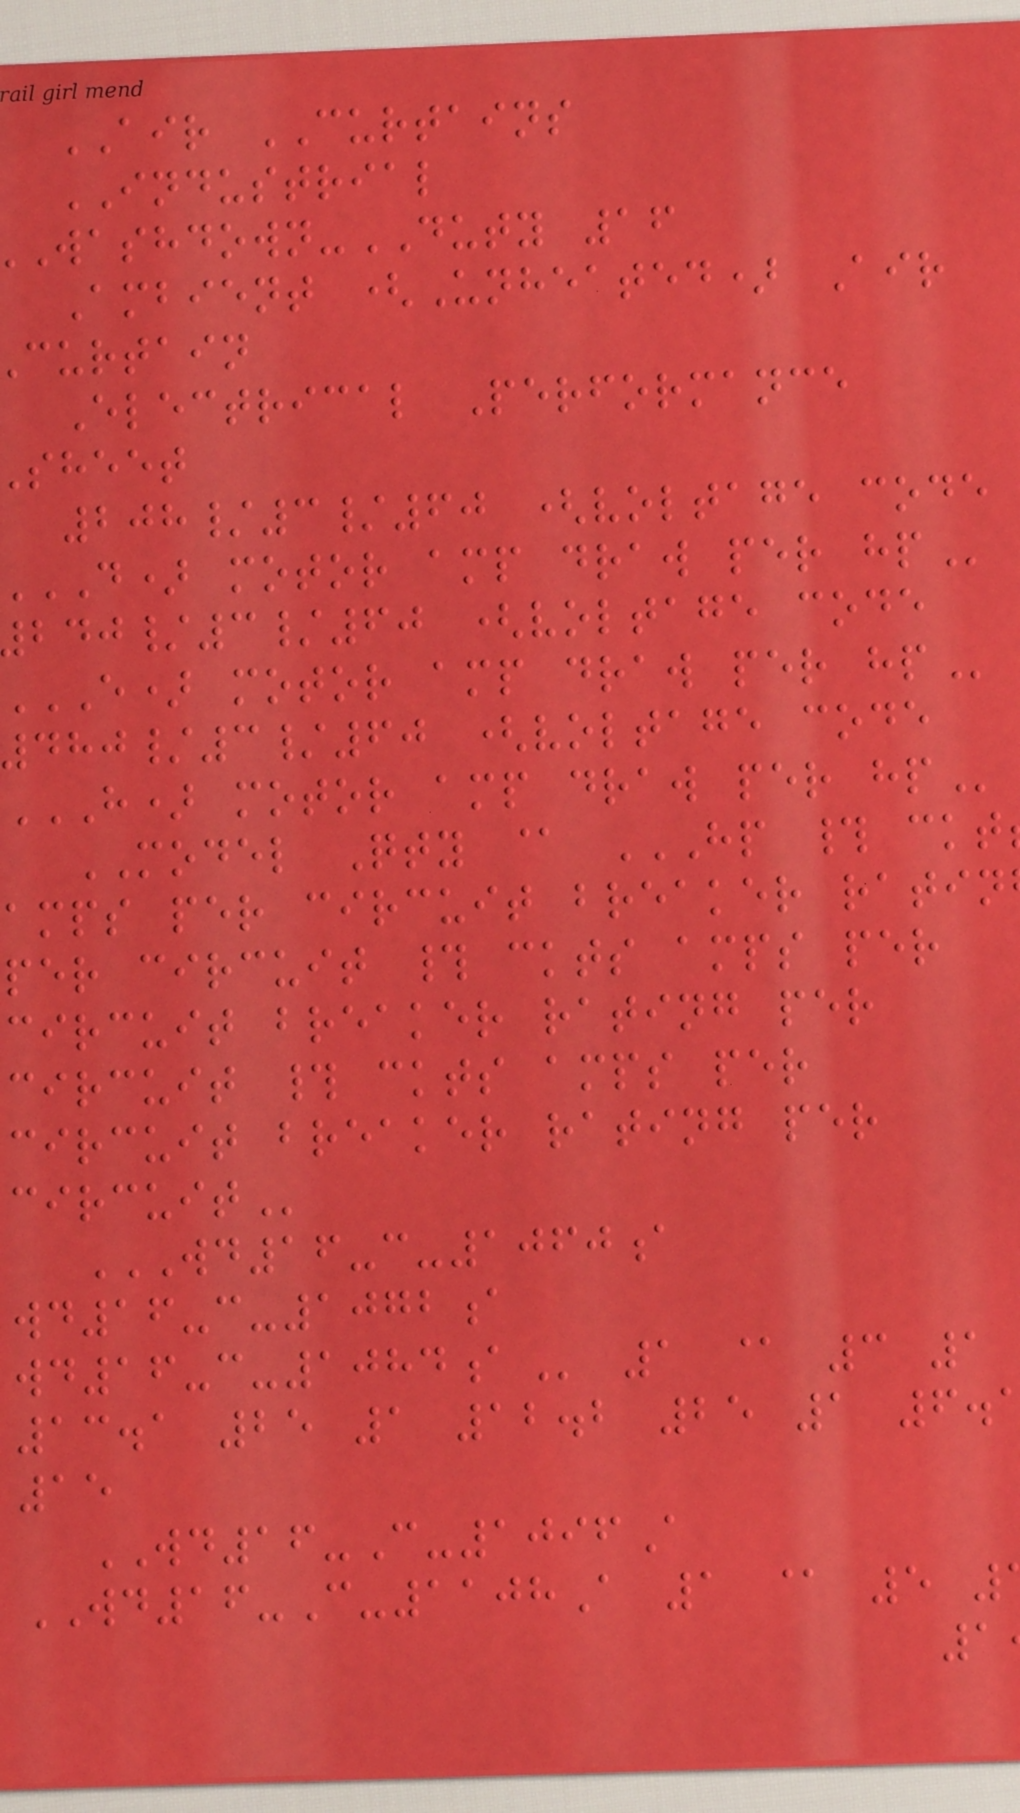AIR CURTAINS
INDUSTRIAL
-DUTY 16
Ambient (Unheated) Air
curtain
Electrical Performance
sheet
208/3/60 (voltage code
D) motor amp draw per
/3/60 (voltage code
E) motor amp draw per
480/3/60 (voltage code
H) MOTOR AMP DRAW PER HP
amps per circuit breaker
per circuit # ckts amps per
circuit breaker rating per
circuit # ckts amps per
circuit breaker rating per
WD16-C-1060A
wd16-c-1072a
1 @ 3 1
13.1 25 1 12.2 25 1 6.
15
WD16-C-1096A
WD16-C-1108A 1 @ 5
